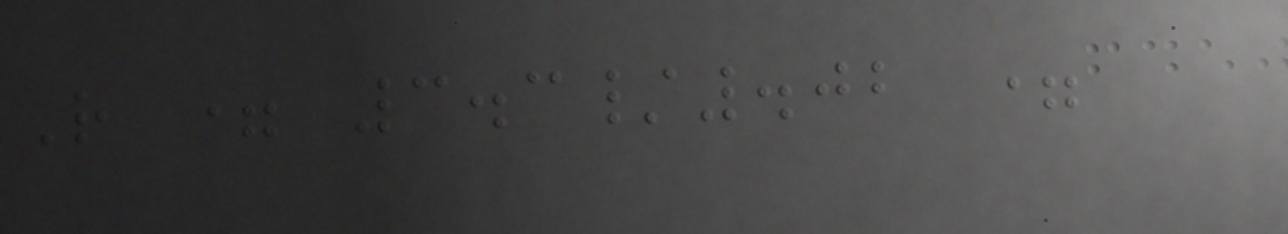R = 3.3/.02 =
